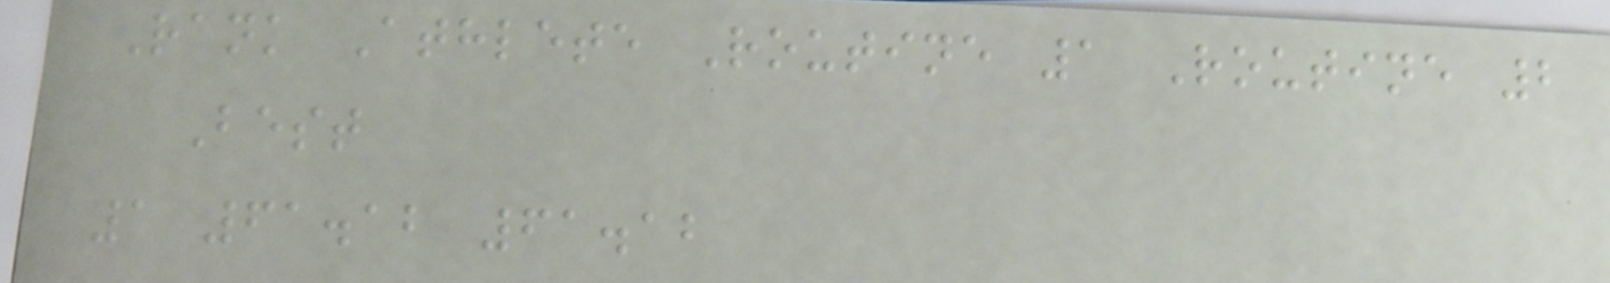Rank Athlete Routine 1 Routine 2
Best
1 61.12 61.12
